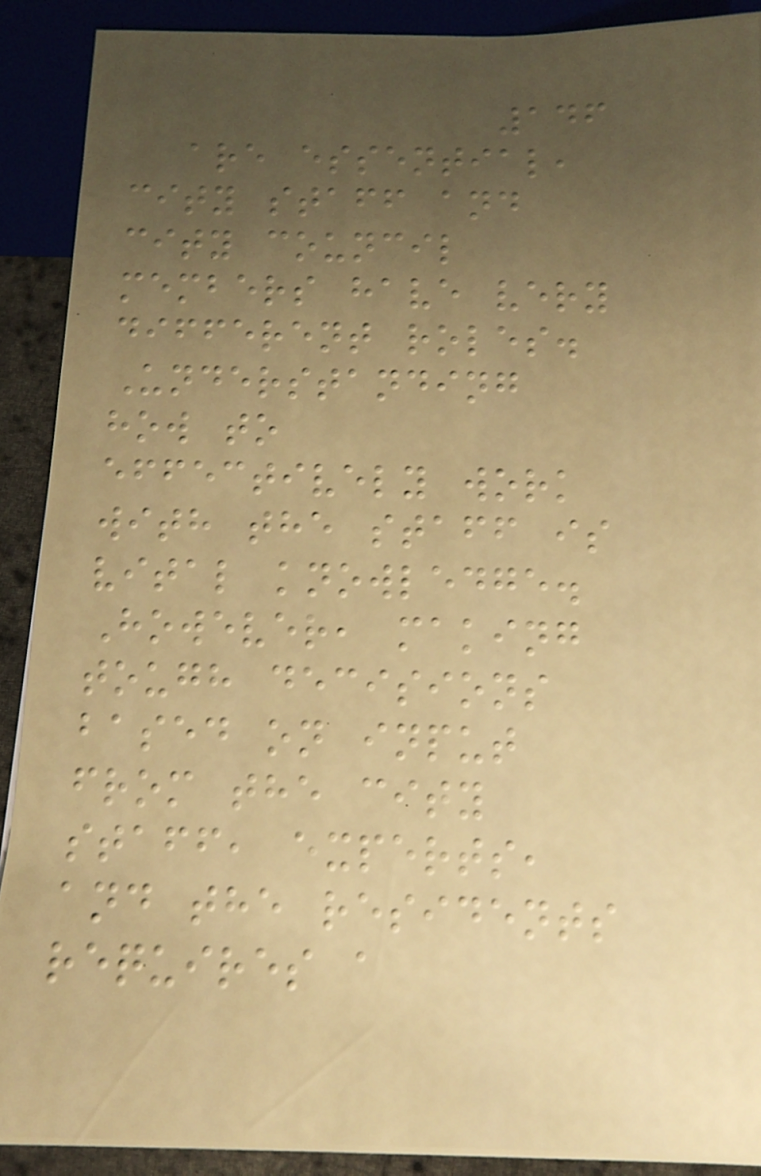146
are essential,
city staff and
city council
members have very
different roles.
Understanding
how to
effectively work
with the staff is
vital knowledge.
However, making
tough decisions
based on input
from the city
staff, experts,
and the residents
requires a
